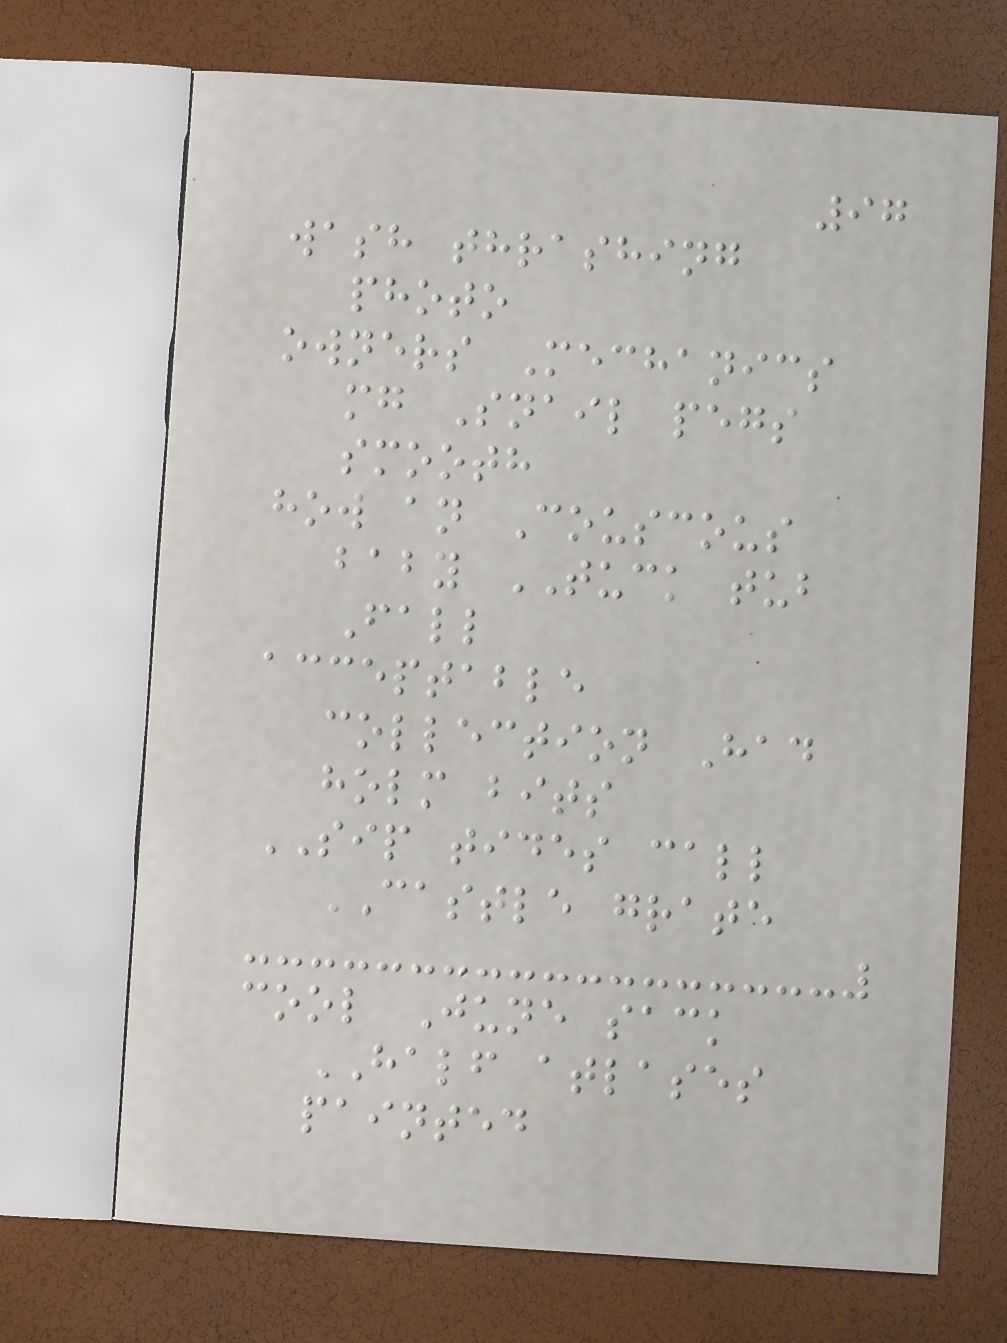97
wash thrashing
photo
owners Mechanics
mg Snail pegs
smooth
how an Couscous
baby TUCK tub
Fall
acceptable
collection Had
holm bits
SIP tides call
CASTLE grate
cool June sack
HALF atlases
painted
